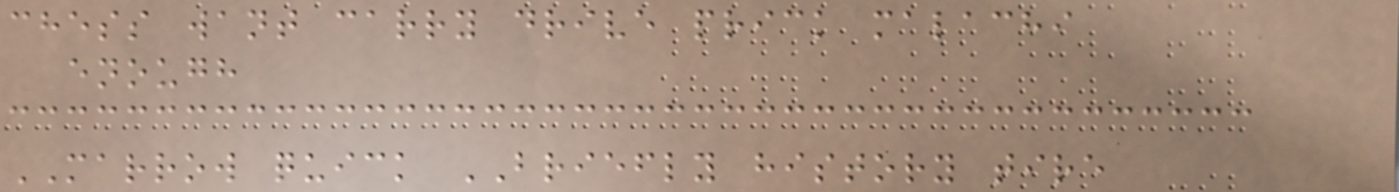chess want carry drive prick malachi
enough
MARROW quick BRIEFLY history tire
